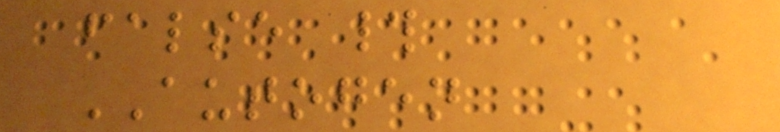false #
AUTOGEN
